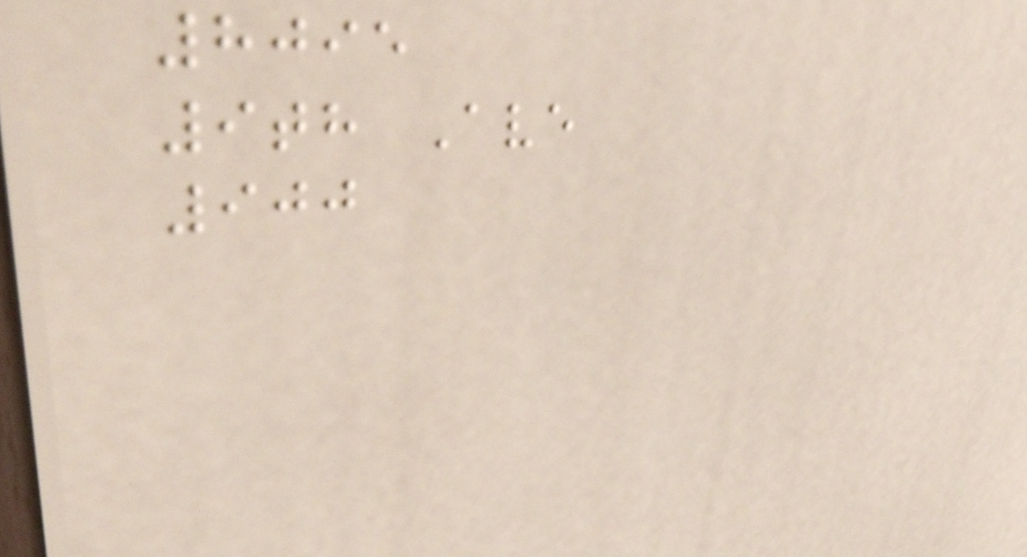8095
9th Ave
900
